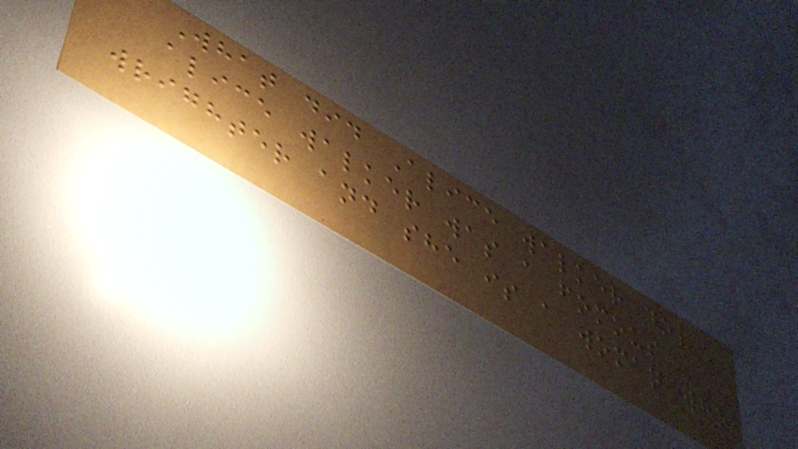What did Alice walker do?
alice walker was a fomous
wrighter and she is a woman who
